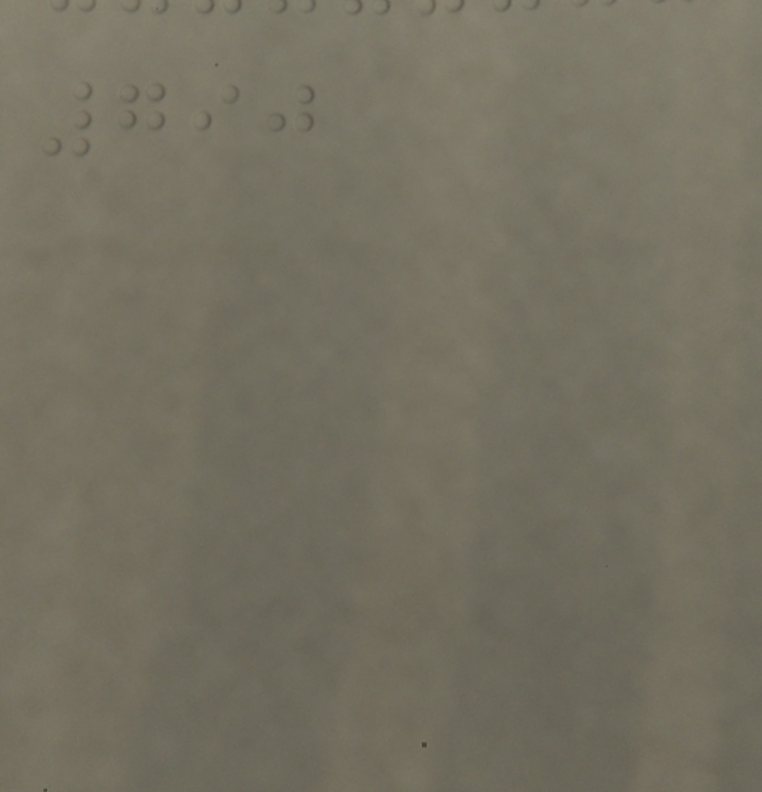790
